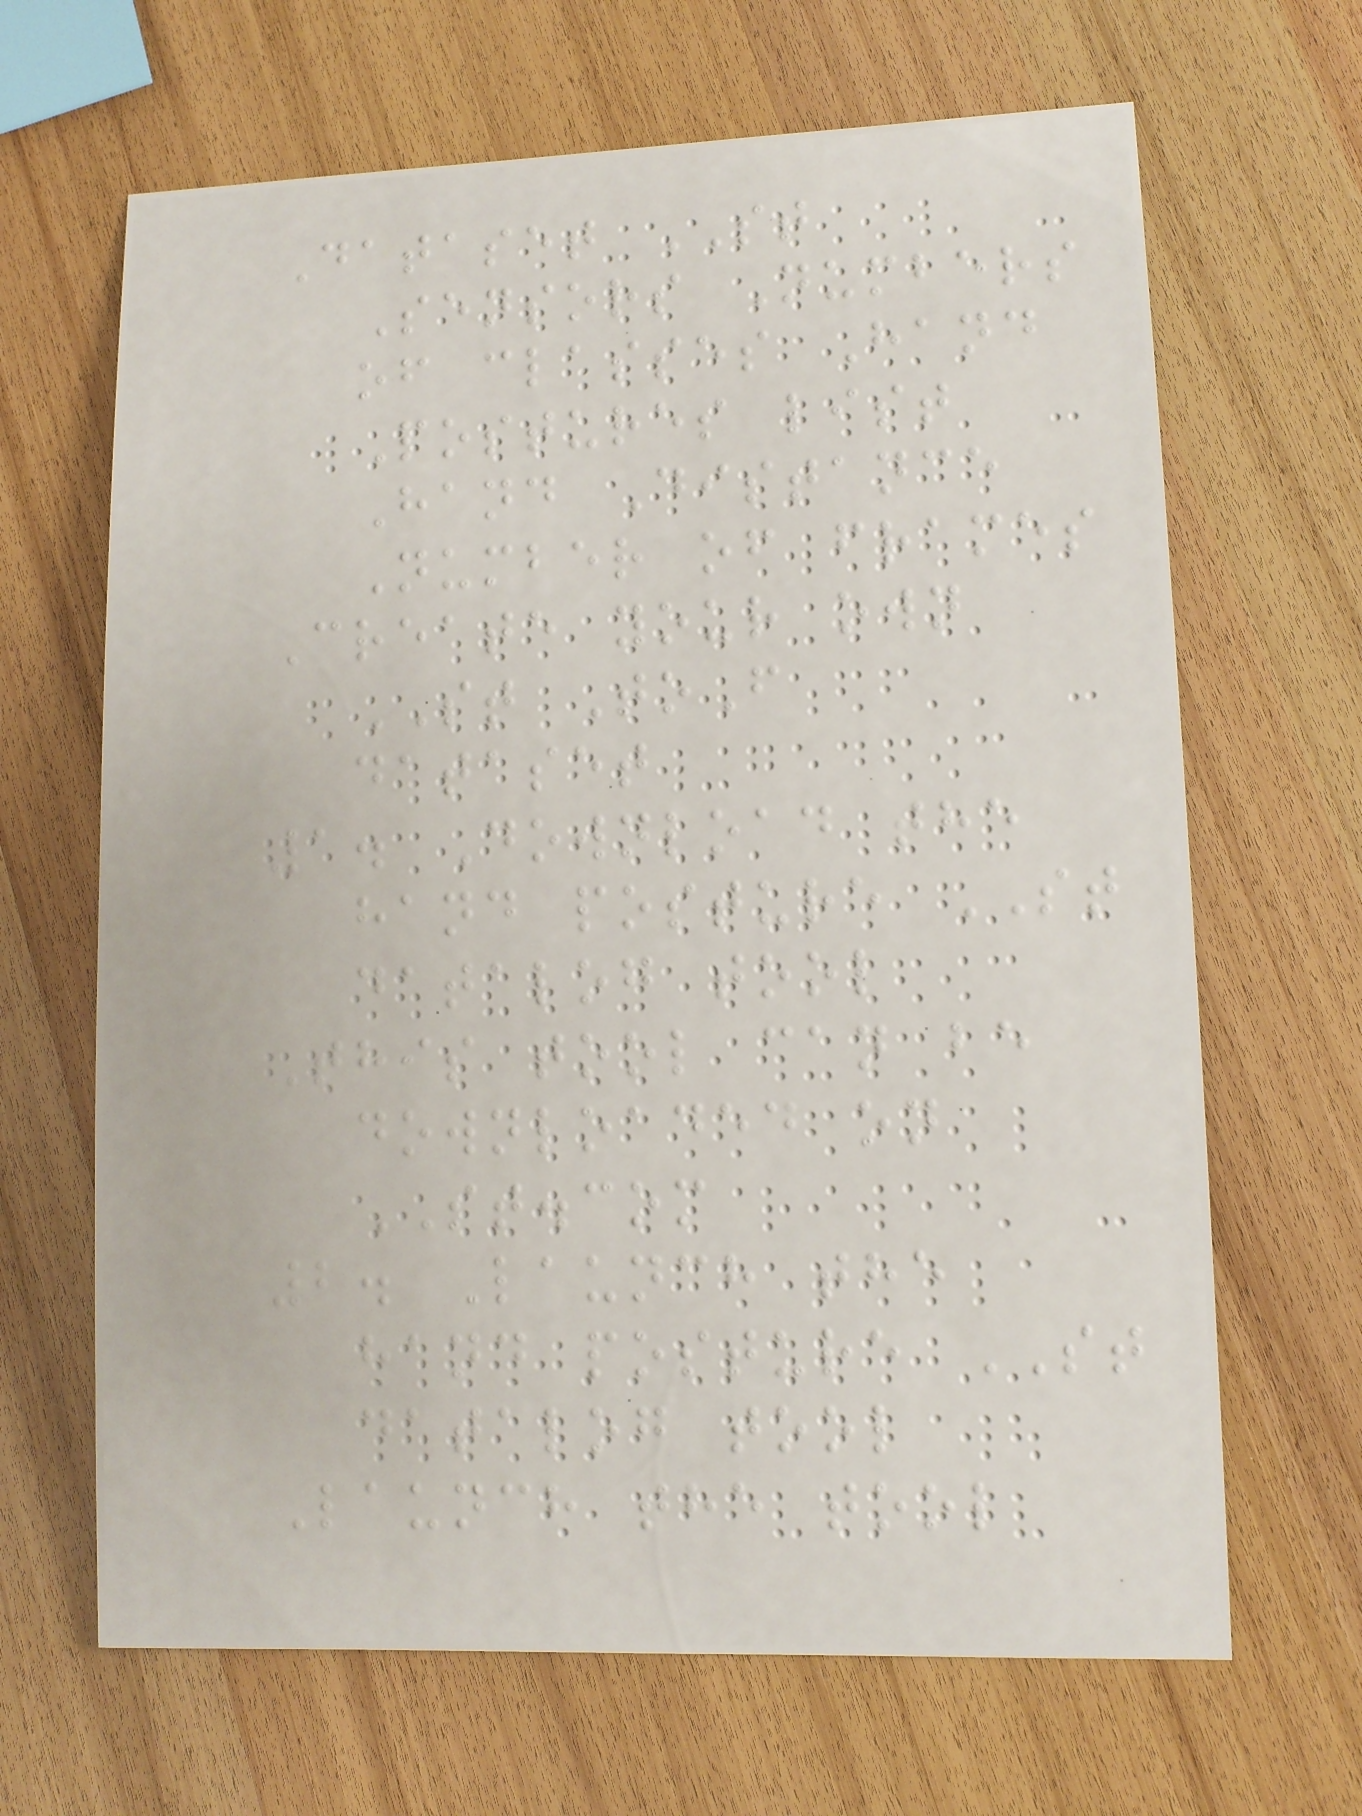Dataset ST
Sensors Numbers
of classes Hand
Postures list
Hand Distance
Number of frames
Create your own
ST ToF
dataset
1. Download the
hand posture ST
datalog tool
This tool can be
downloaded on
ST.com
2. Launch the
hand posture ST
datalog tool
Launch the tool
